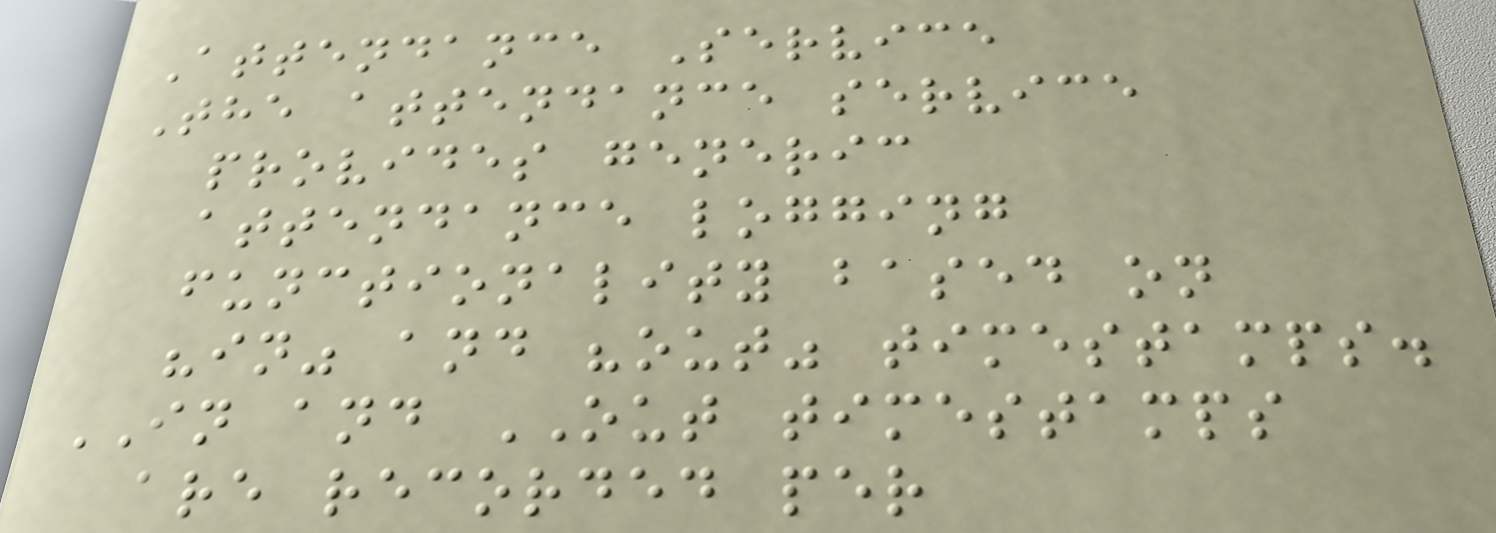Attendance Service
The attendance service
provides generic
attendance logging
functionality based on
"in" and "out" timestamps.
IN and OUT timestamps
are recorded per
